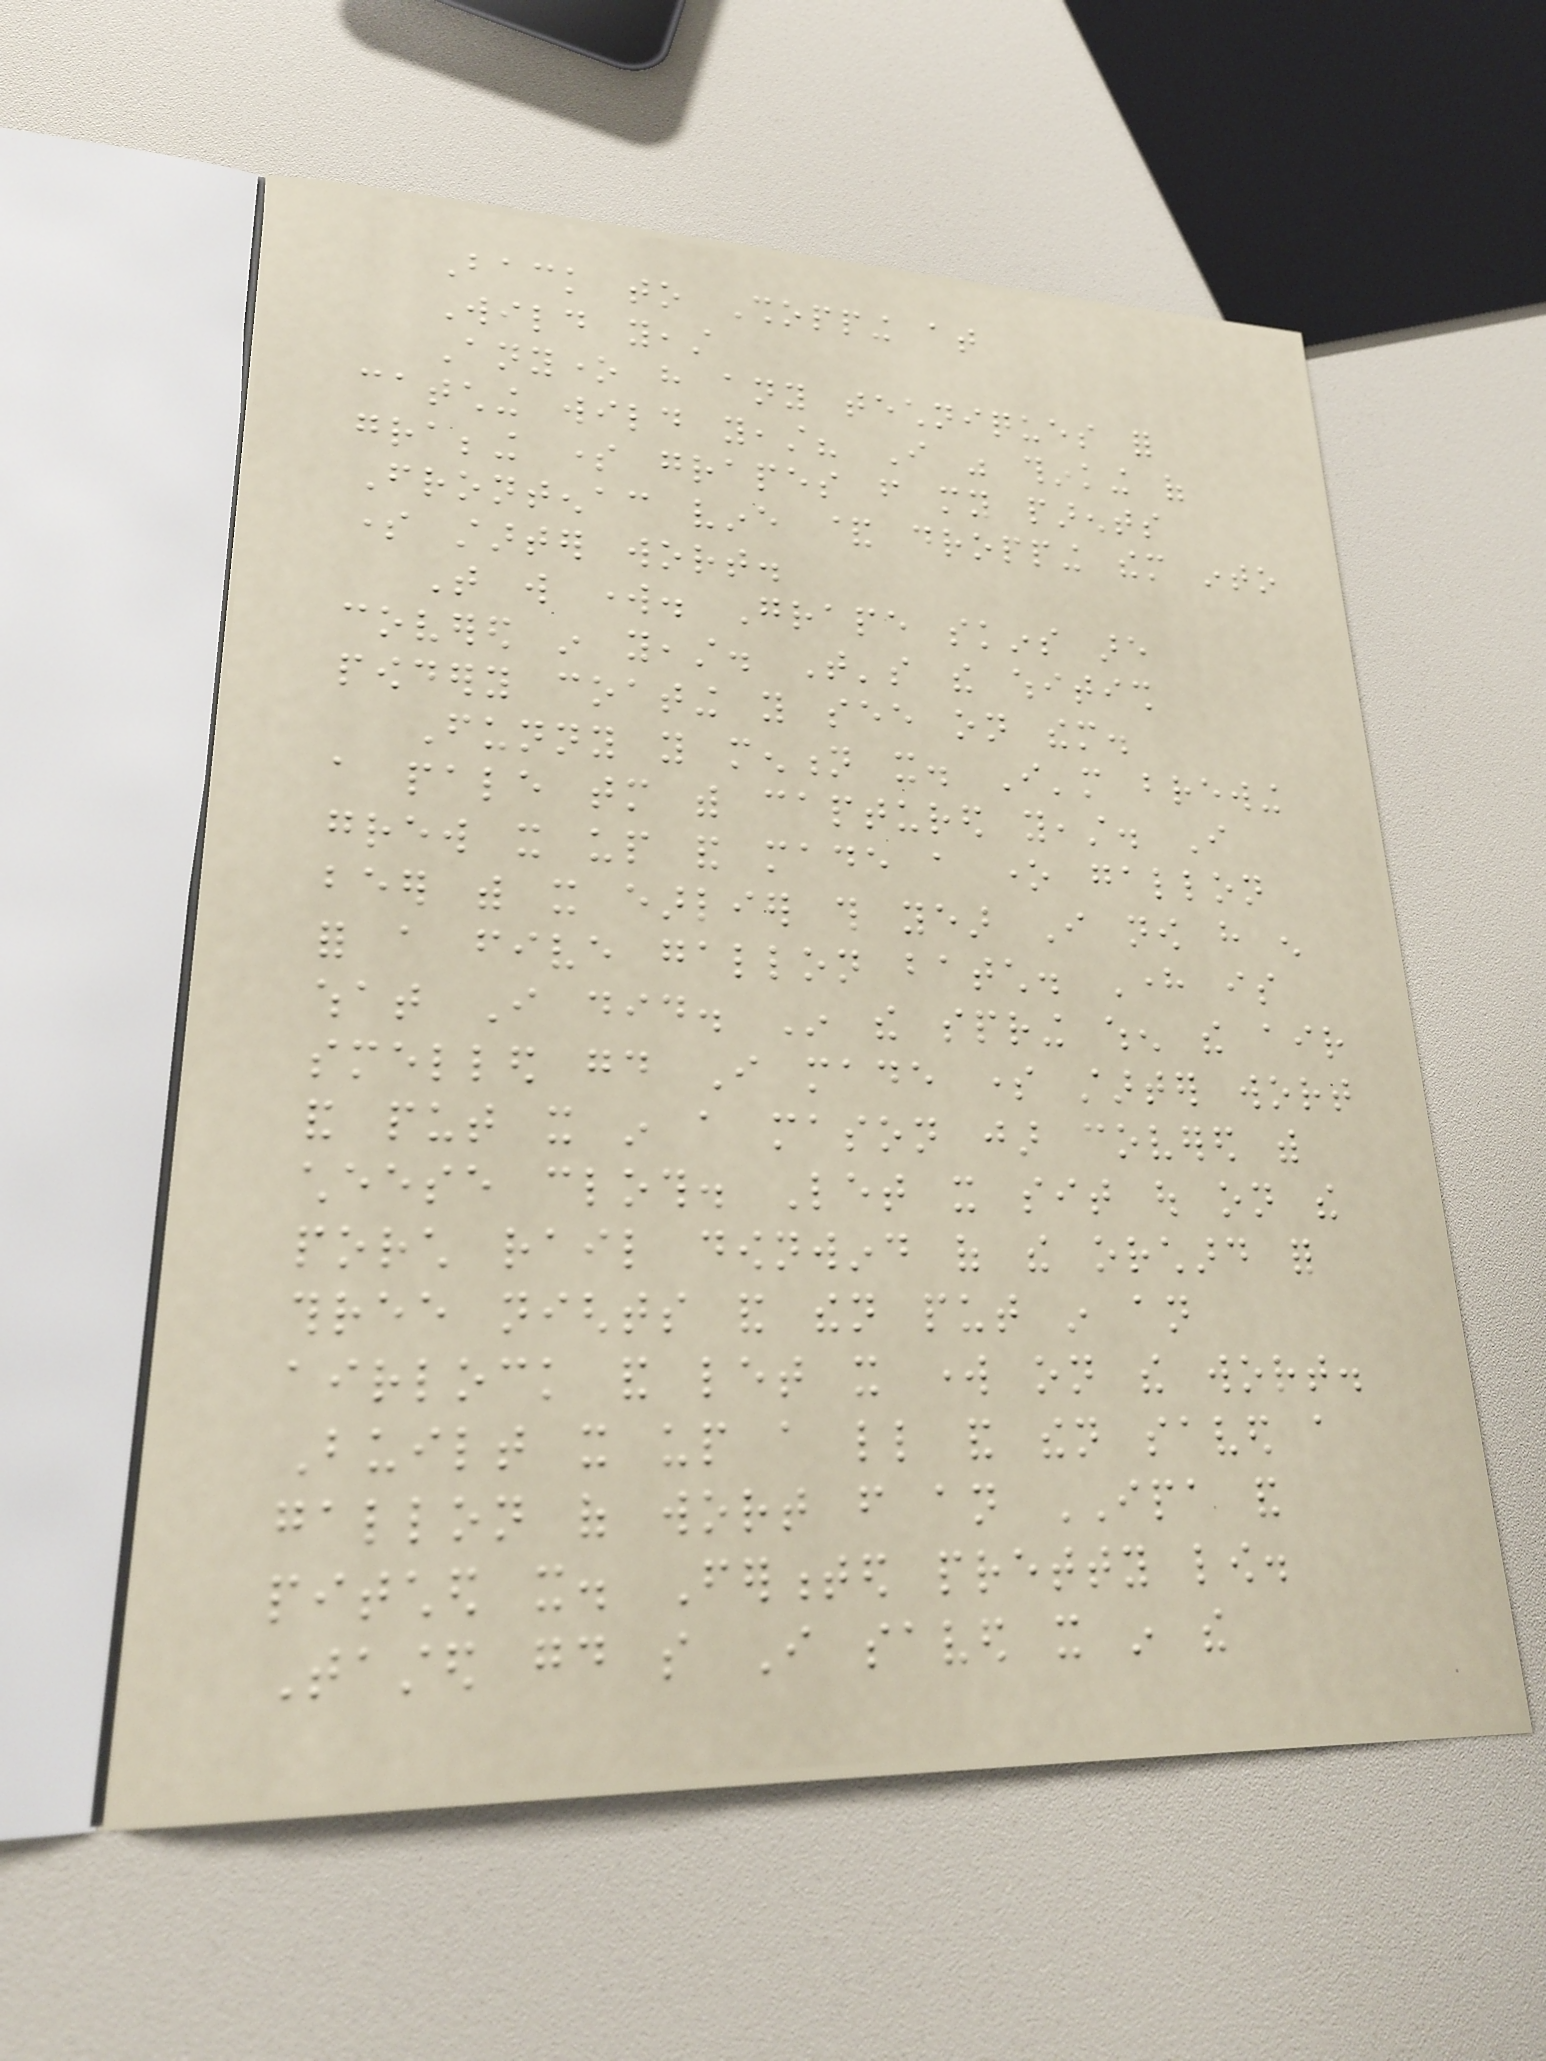Back to Shopping at
Wild yeast
Anyone have any techniques for
catching wild yeast? I was thinking of
grabbing some grapes from my parents
Frontenac vine & dropping them into
some starter wort.
That will work. Grape skins are
covered in yeast. That's the whitish
powdery coating you see on them.
Funny you mention it. I'm brewing
a pale tomorrow with captured yeast. I
grew it up and made a one gallon
beer with it earlier this year I now have enough
for a five gallon batch. Here is
what I did. In the spring when the air
smelled good I made some starter wort
and put it in a mason jar covered with
cheese cloth. Let it sit out on the
porch rail downwind of the orchard for
three nights and then put in an
airlock and let it work on the wort.
Built it up a little and then saved a
gallon of wort from an IPA and
pitched it. Fermented pretty low.
Tasted good so I saved it in the
